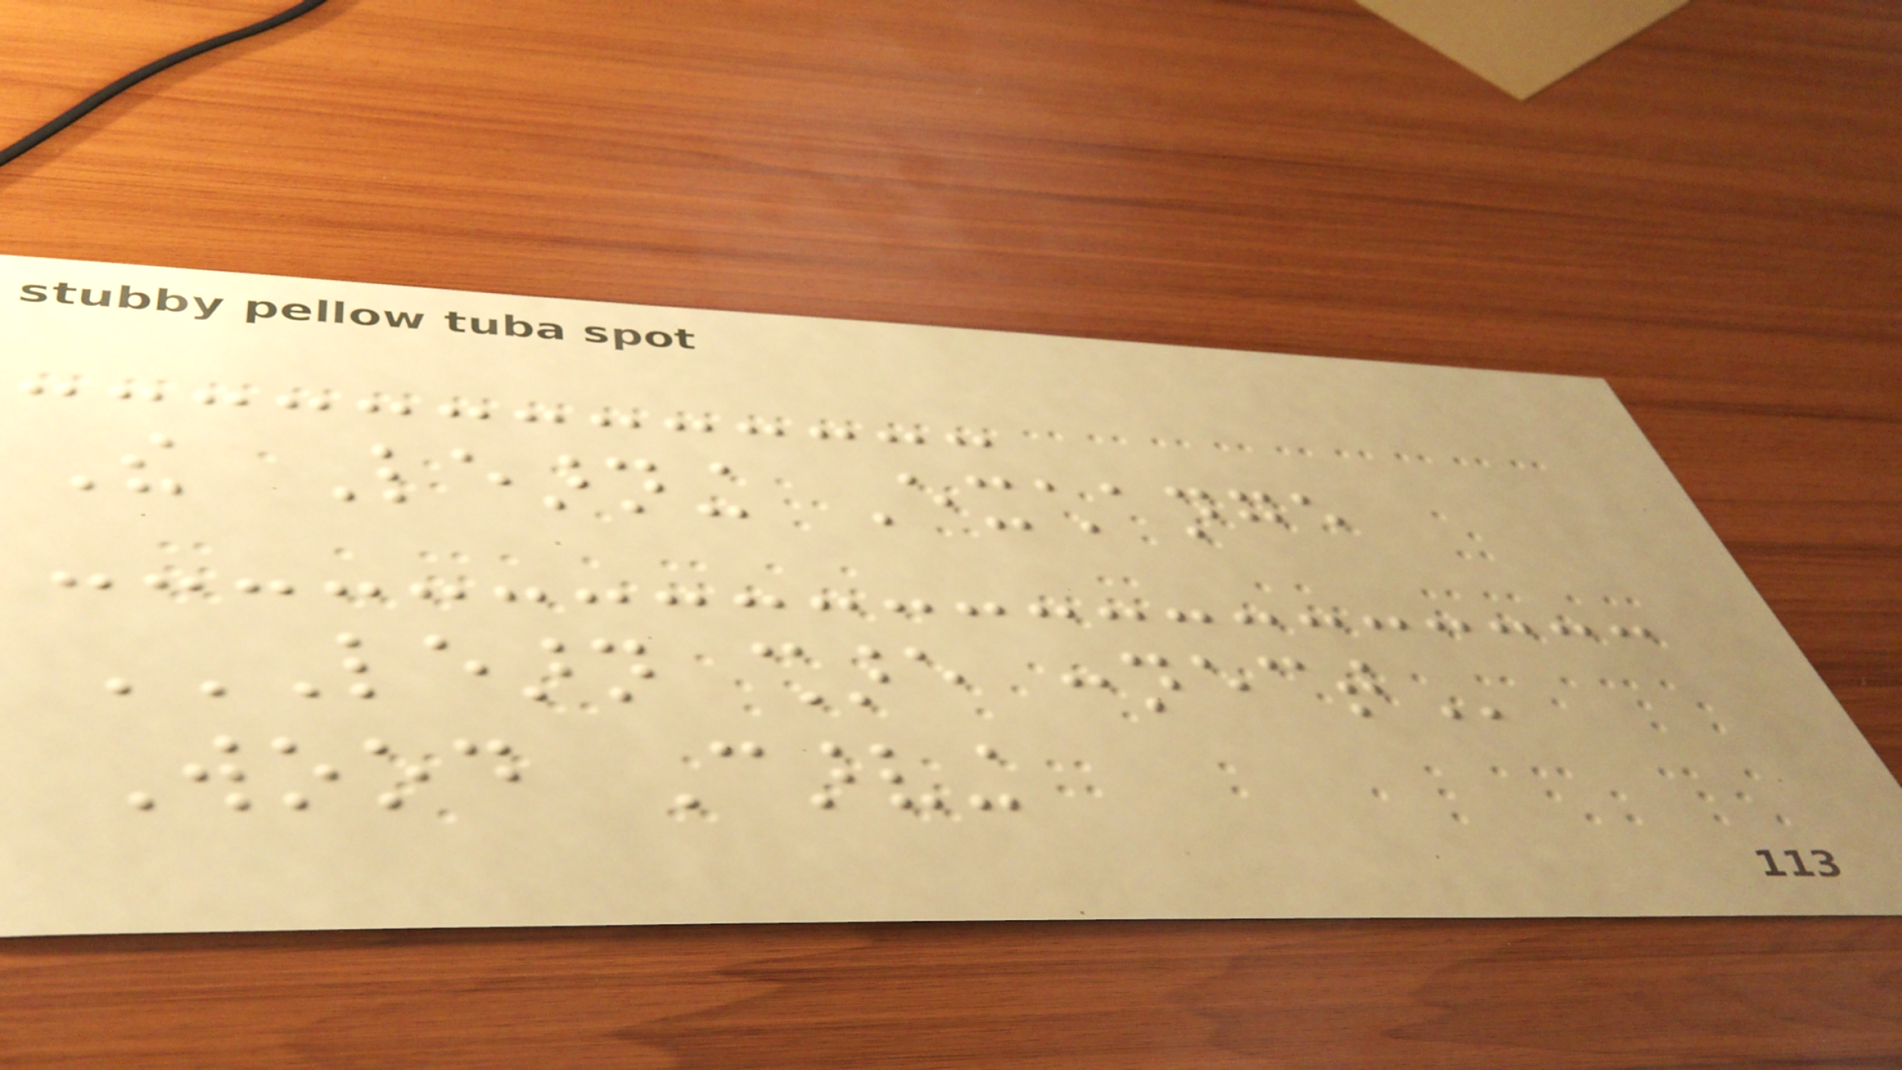The Learning Exchange
LEARN SHARE CONNECT
Wood Carving
